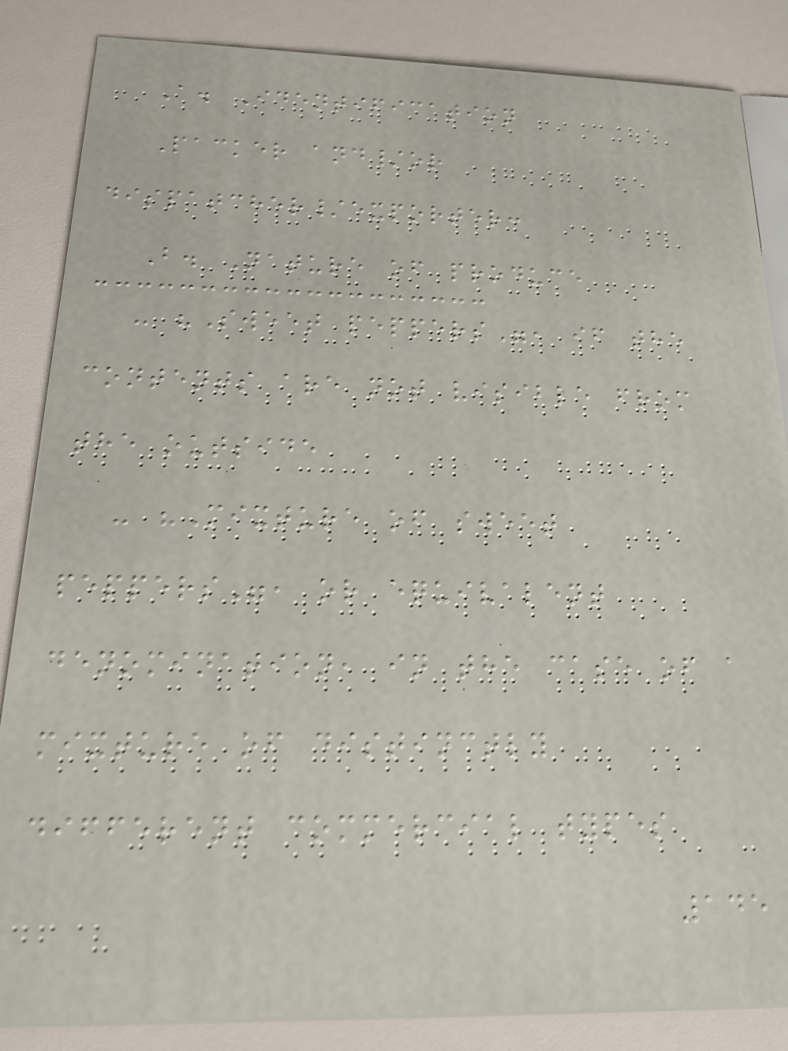A. Identification
Packer and/or
dispatcher/exporter:
B. Nature of produce
- "Sweet peppers", if the
contents are not visible from
the outside
- "Mixture of sweet
peppers", or equivalent
denomination, in the case of a
mixture of distinctly
different commercial types
145
